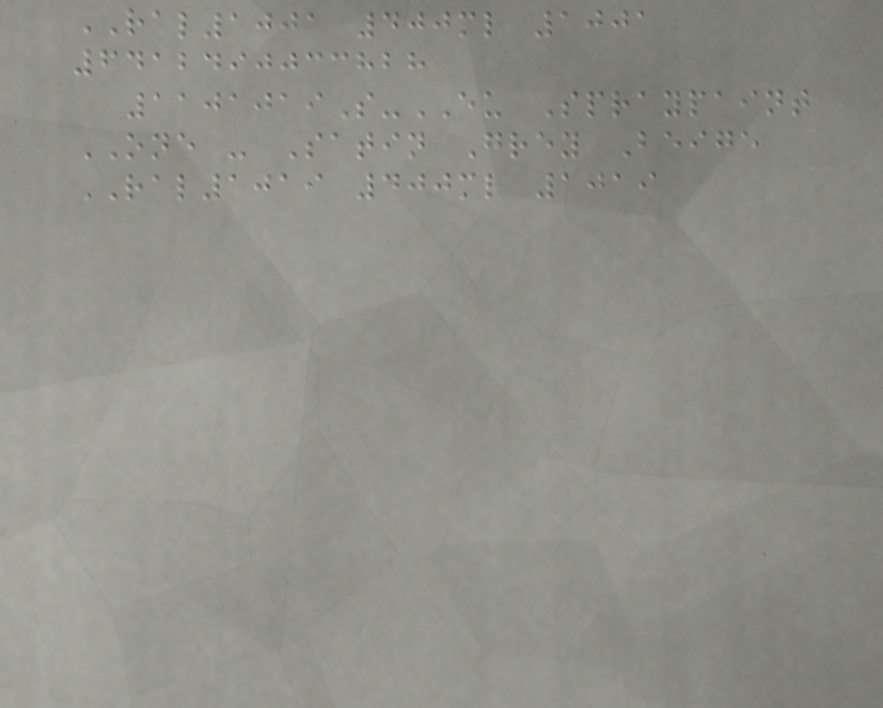RAL1001 400ml 1001
6412490033828
1101019S-EU Spraypaint
ONE - Satin Grey Beige
RAL1019 400ml 1019
